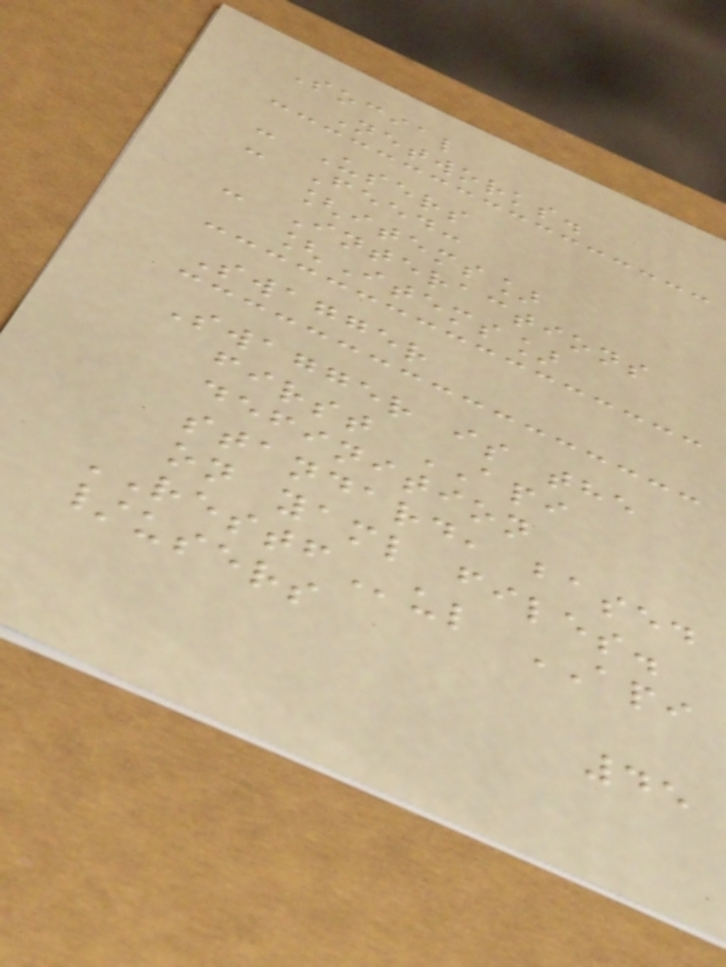Social
Networks.
- Users
- Feed:
[items]
- Interactions
[Items]
Swagger
Swagger is the
first API
definition
standard, based
on yaml files.
RESTFul API
/users
45
